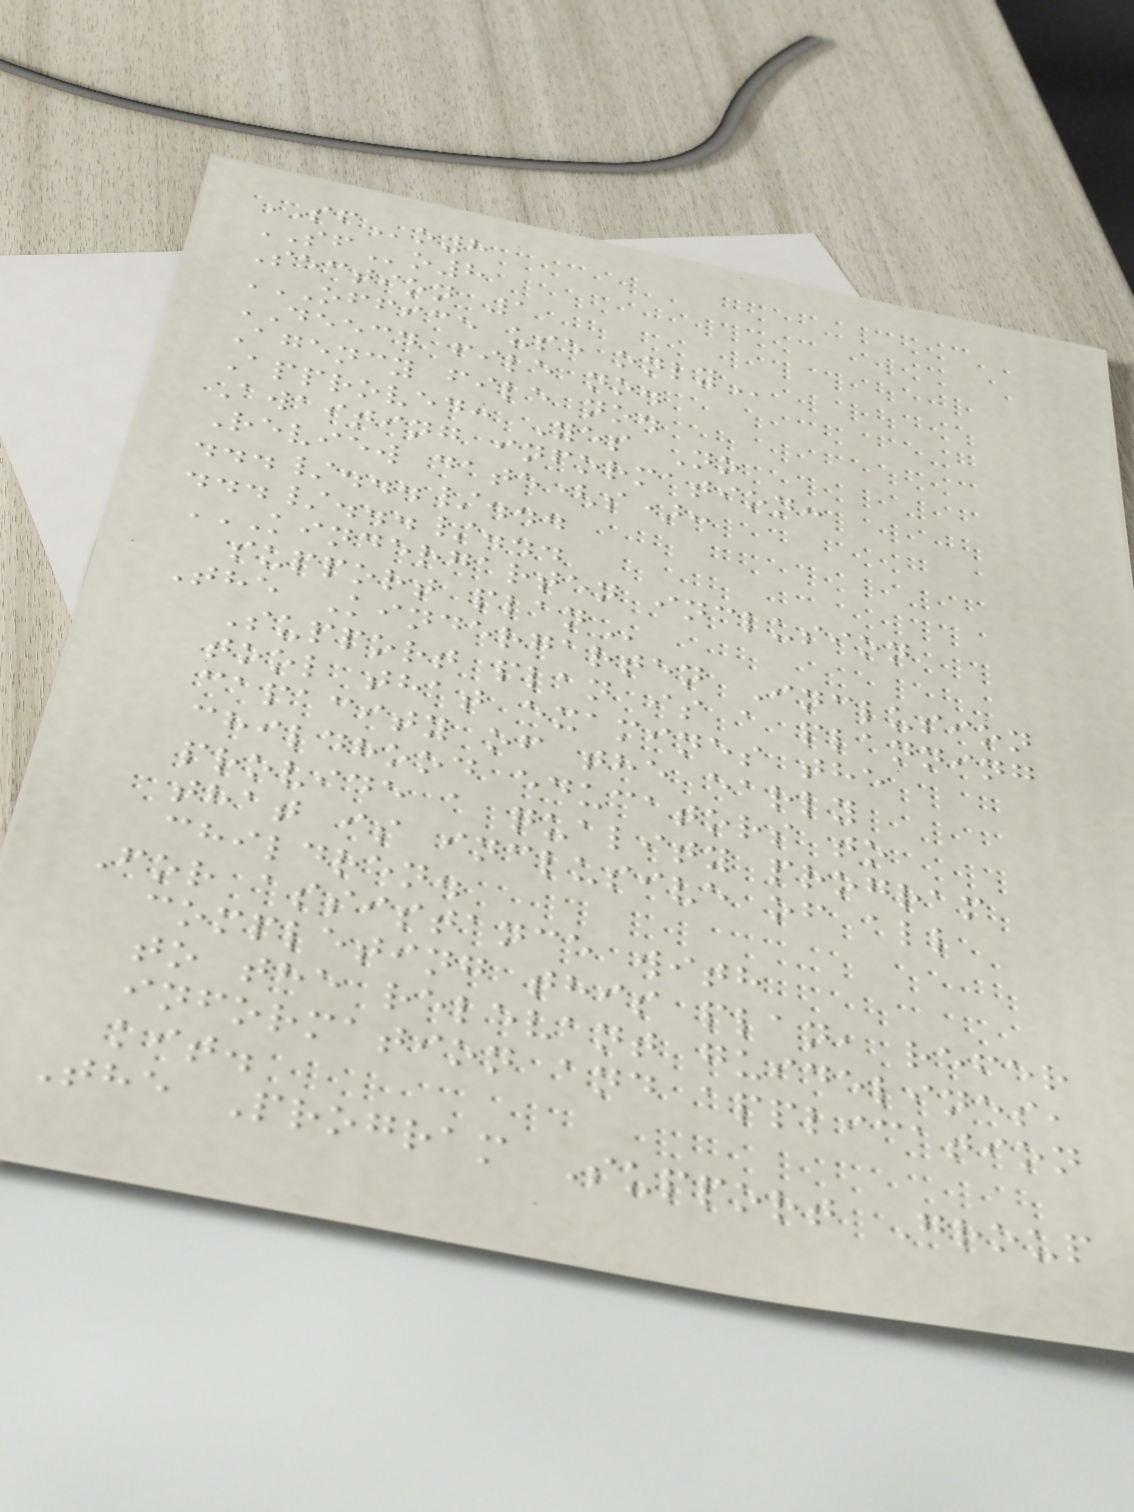SFo8
SFo8
Section 1
OFFICE USE ONLY
DEECD file no.
Agency file no.
Approved: Yes No
Awaiting information:
Review date(s):
.../.../...
.../.../...
KINDERGARTEN INCLUSION
SUPPORT PLAN
The Kindergarten Inclusion
Support plan is a planning
tool that examines the
capacity of the early
childhood educators to
provide a quality program
that is inclusive of all
children.
For assistance with
completing this plan, refer
to the relevant guidelines,
information and application
kit.
The Program Support Group
